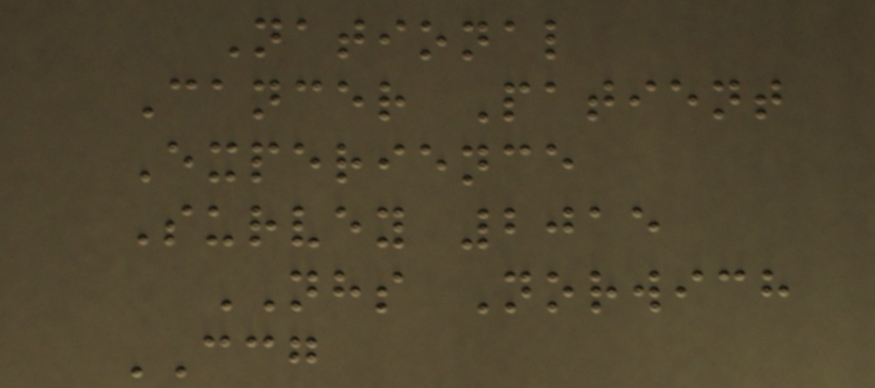National
Cancer Patient
Experience
Survey 2015
NHS Norwich
CCG
